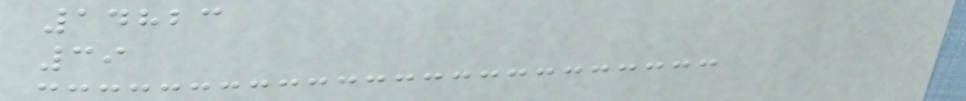14823
39
